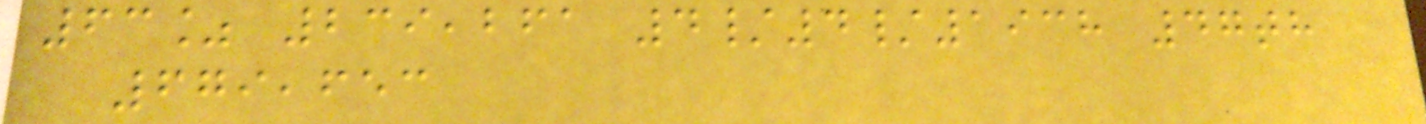63% 239,261 4/4/1938 47th
679,653
